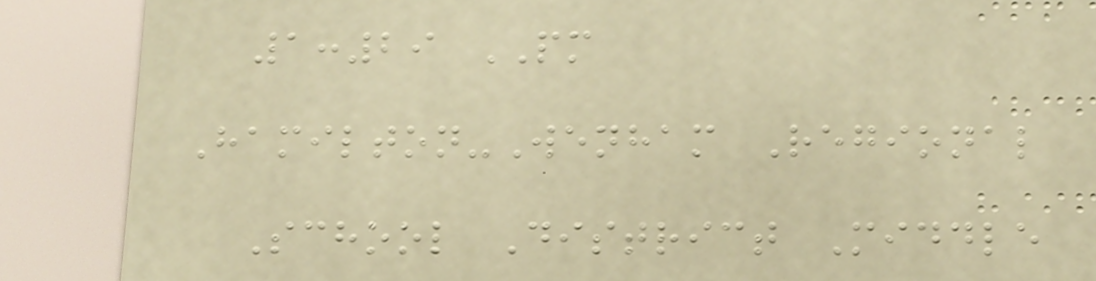1:29 PM
Hamilton-Wenham Regional
School District Middle
